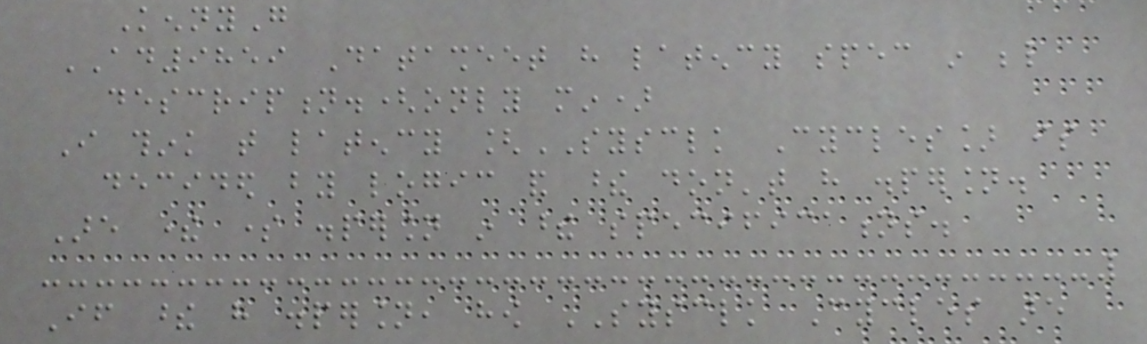KennyG
AD9859 Datasheet have latency spec in below
description.(only min)
I think that latency [SYSCLK Cycles] is
decided by logic and these don't have dispersion.
Are there some dispersion in these specifications.
If these have dispersion, how SYSCLK Cycles are
